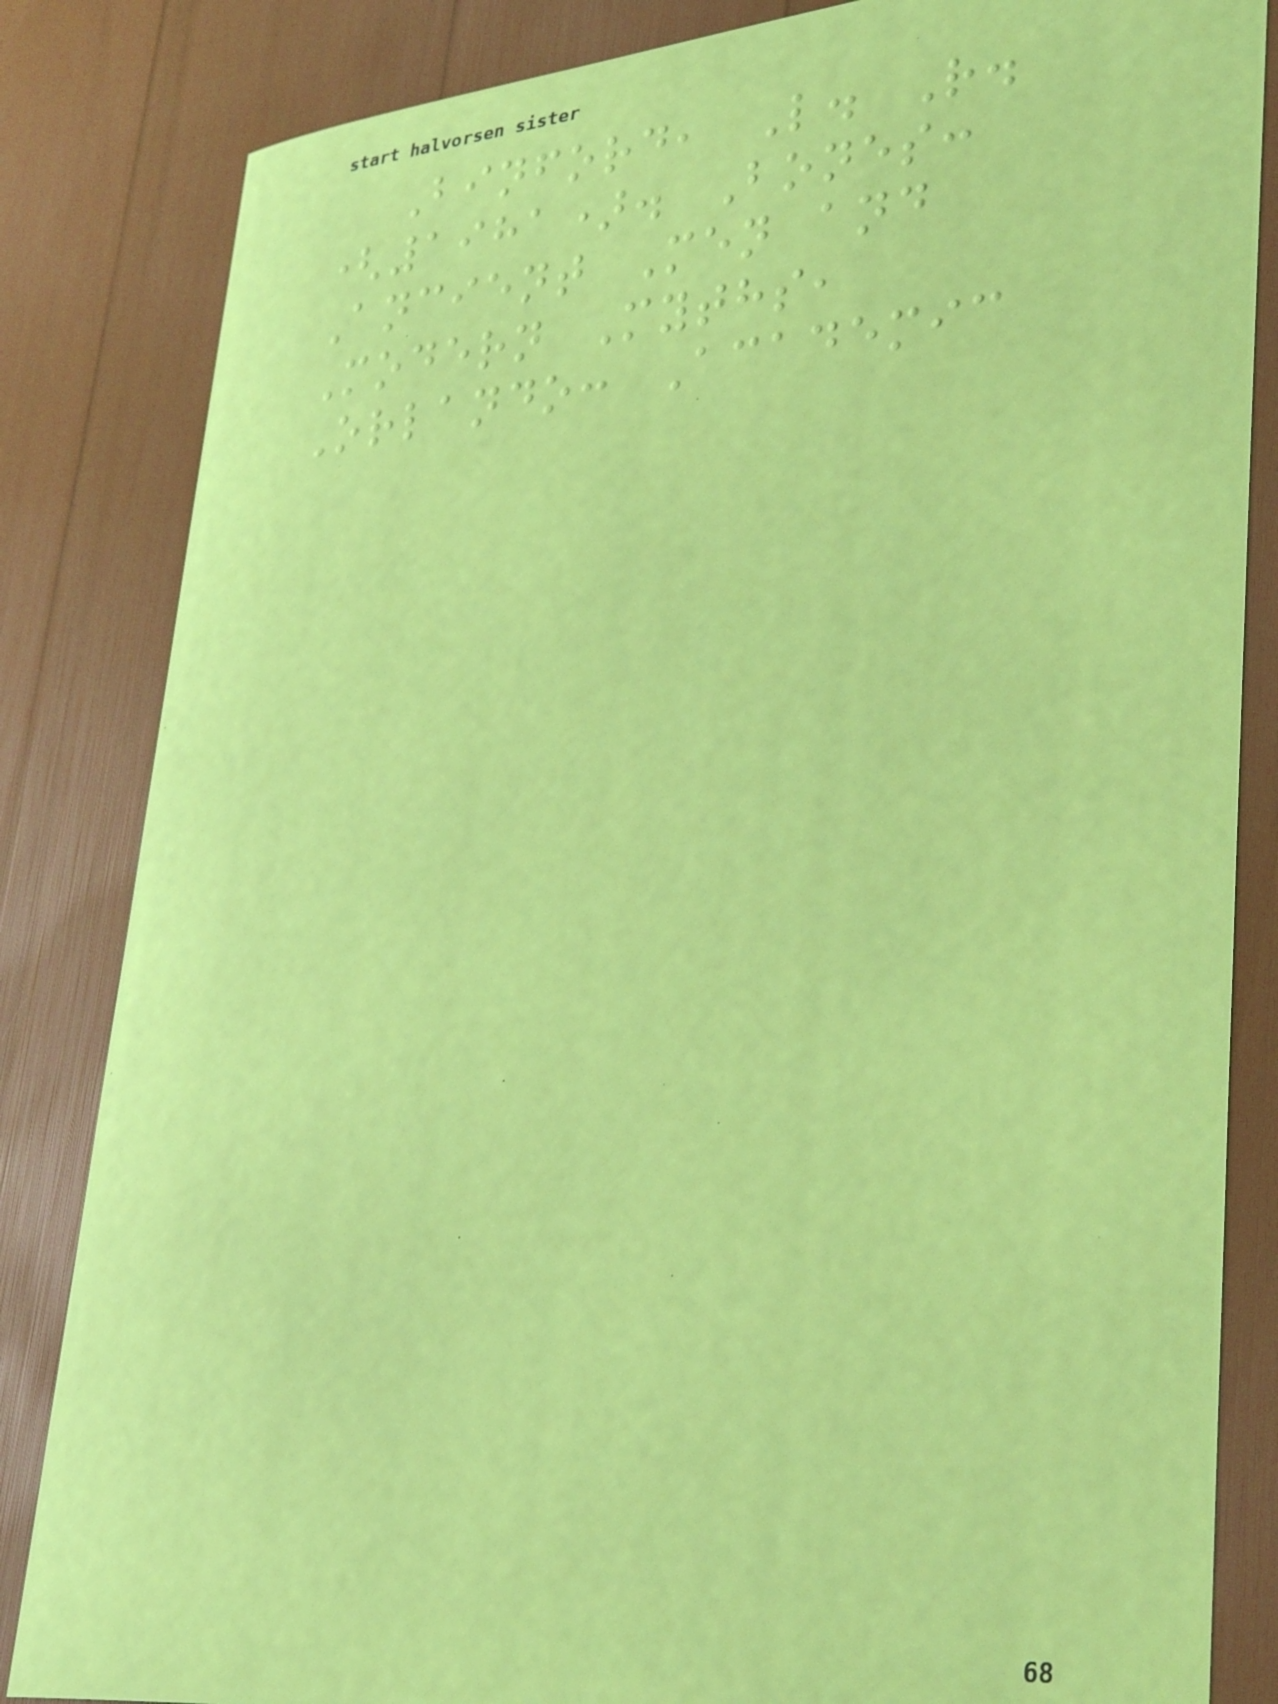Binford, L. R.
(1981). Bones:
Ancient Men and
Modern Myths,
Orlando: Academic
